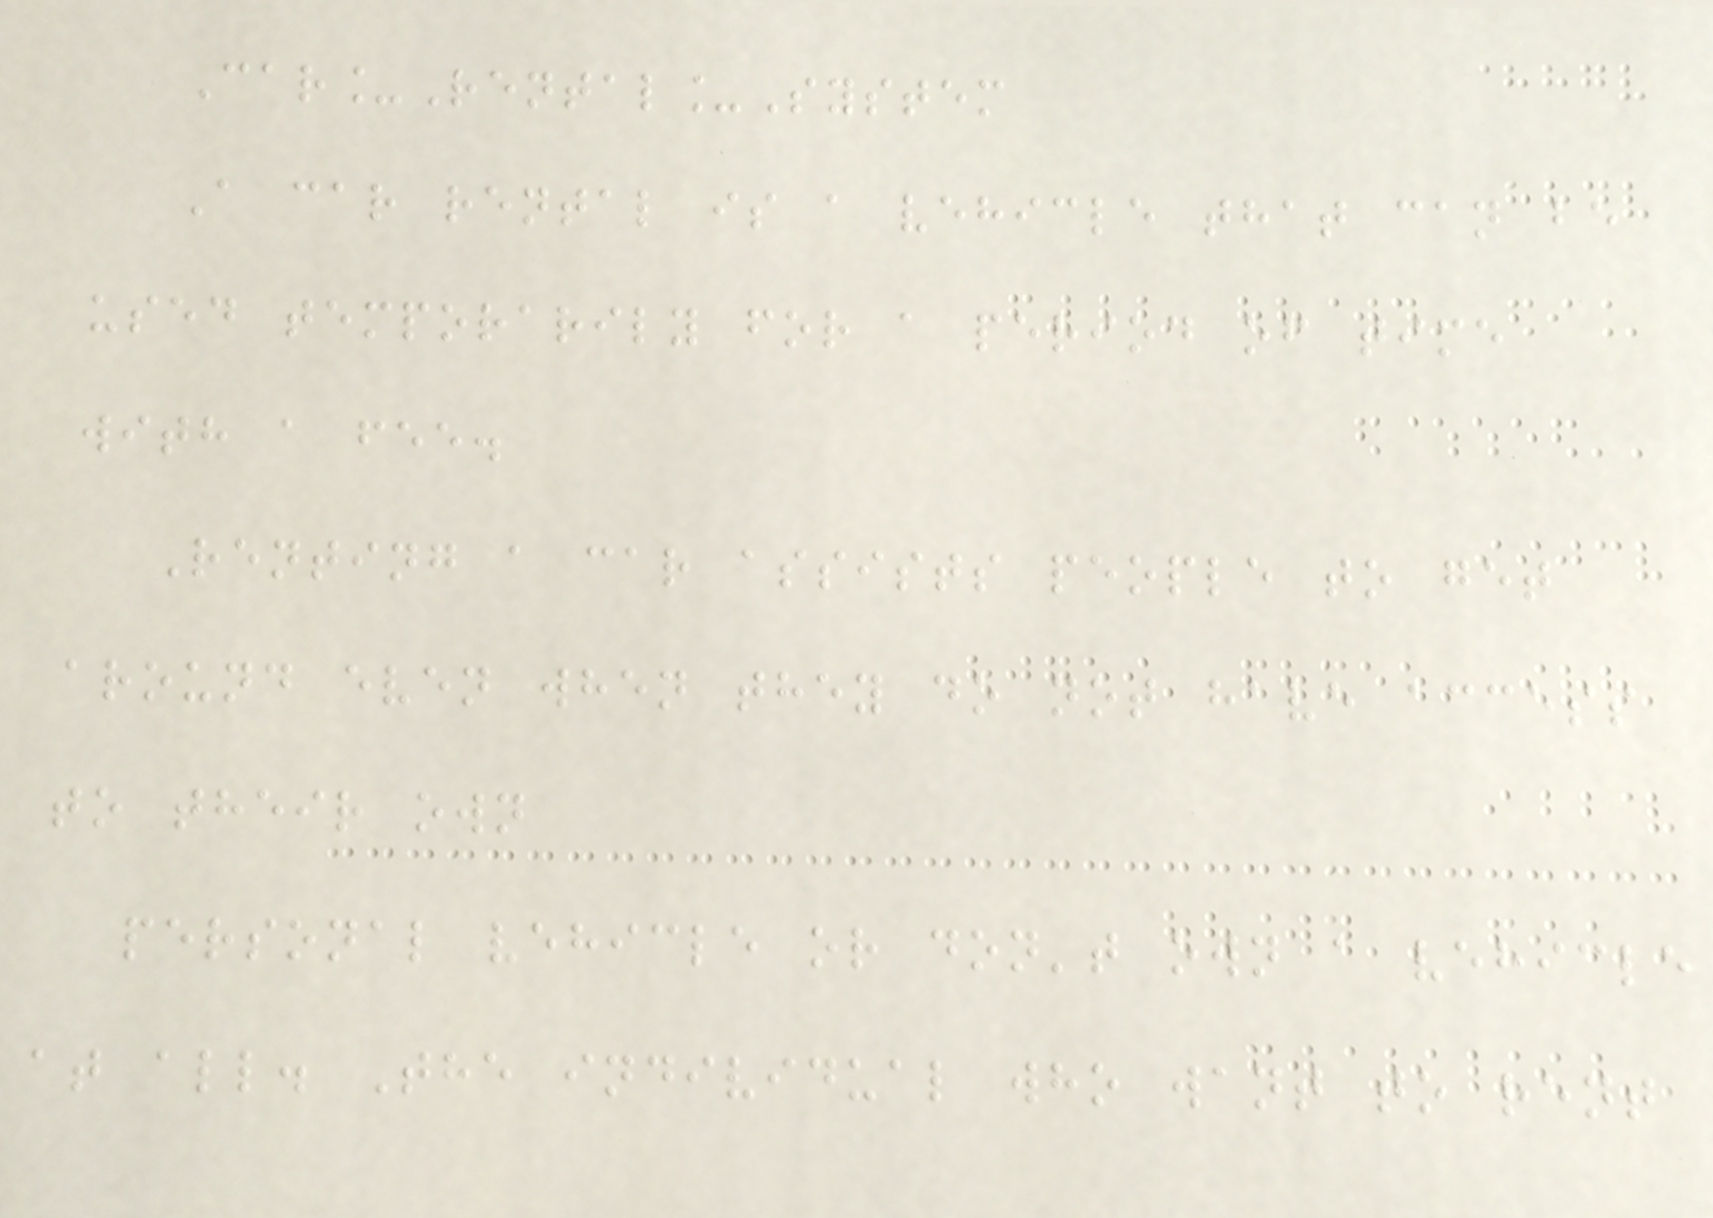Car_Rental_System
A car rental is a vehicle that can be
used temporarily for a period of time
with a fee.
Renting a car assists people to get
around even when they do not have access
to their own
personal vehicle or don't own a vehicle
at all. The individual who want to rent
